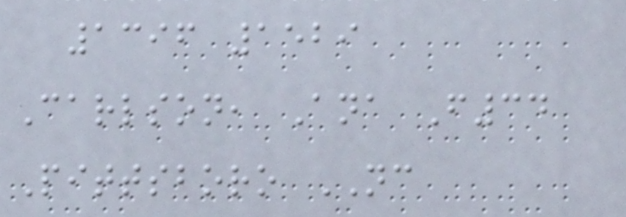1396 1529
Carlson, Ana F34
Pittsboro NC
